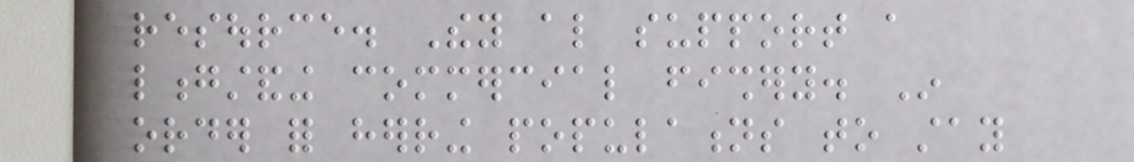resource. They also support a
longstanding commercial fishery. In
order for herring populations to stay
